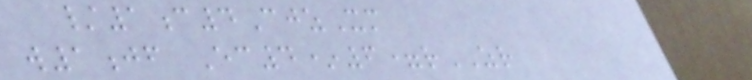/1c4CjzXm
w1jf Ec4*6=rZR
